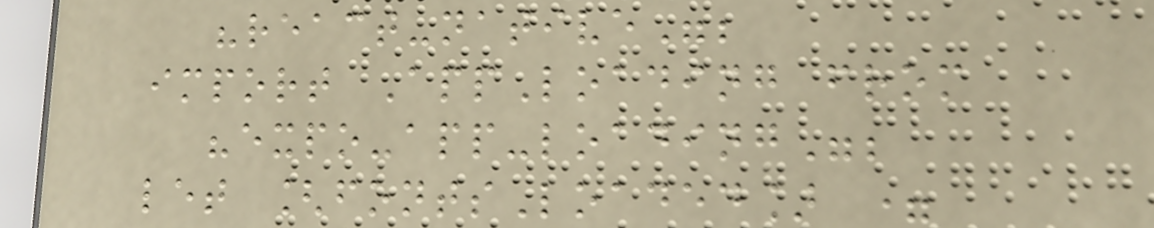"react-native";
import AppLoading from
"expo-app-loading";
let [fontsLoaded] =
